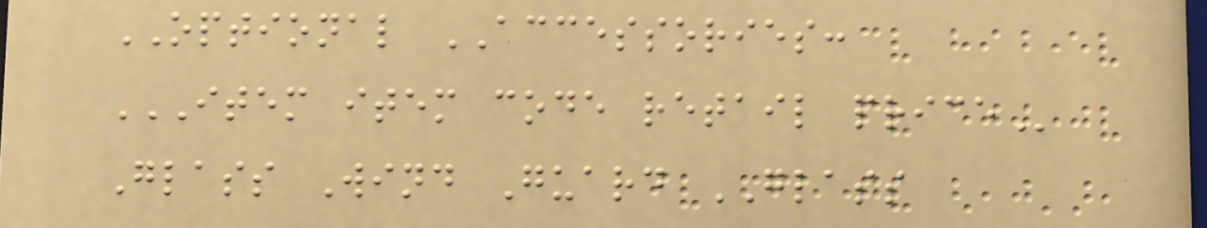OPTIONAL ACCESSORIES:
ITEM ITEM CODE RETAIL PRICE
Glass Wind Guard GLASS
